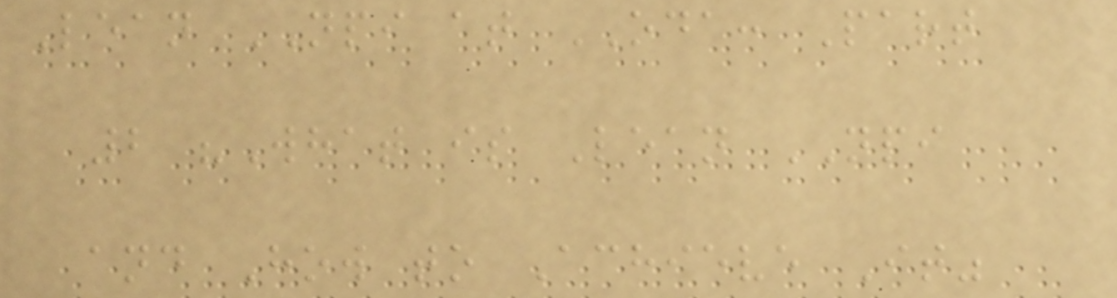Lean NPI at ODA: Part
2 "What is Lean NPI
and How to Achieve It"
